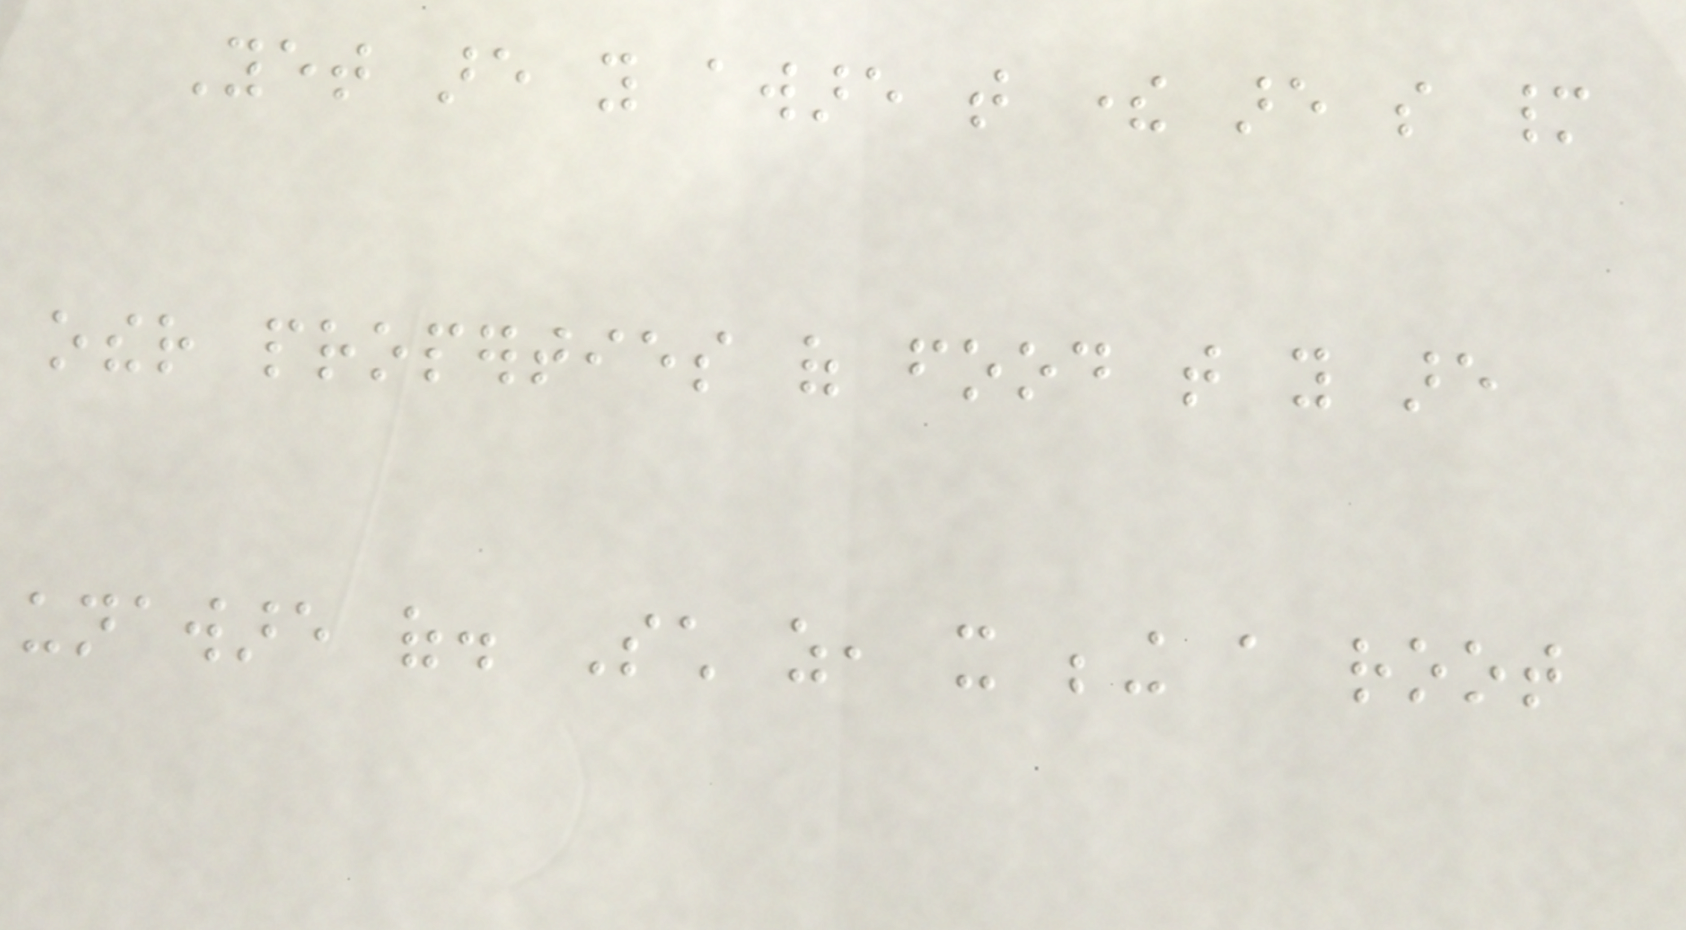Yet are you aware that there are so many
other properties of food that you are
unaware of. Such as, it being a root
